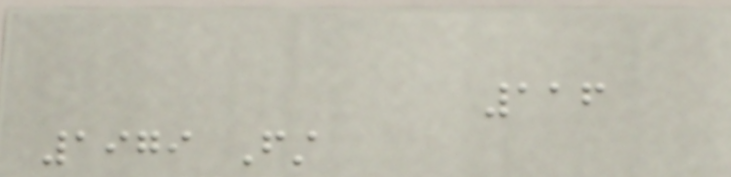116
1979 First
